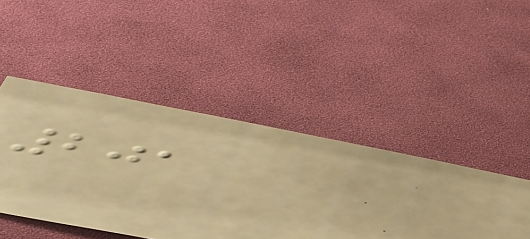201
